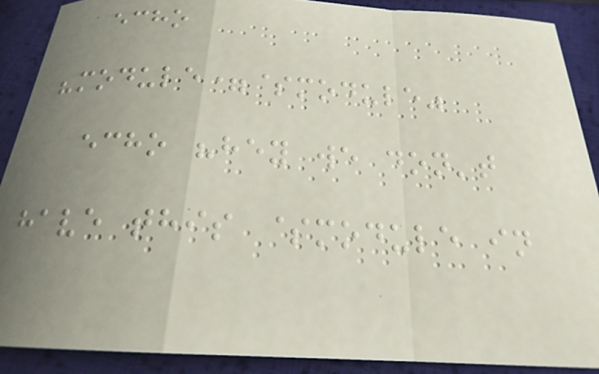echo
"module=$module"
echo "hey we don't
have this $module in
